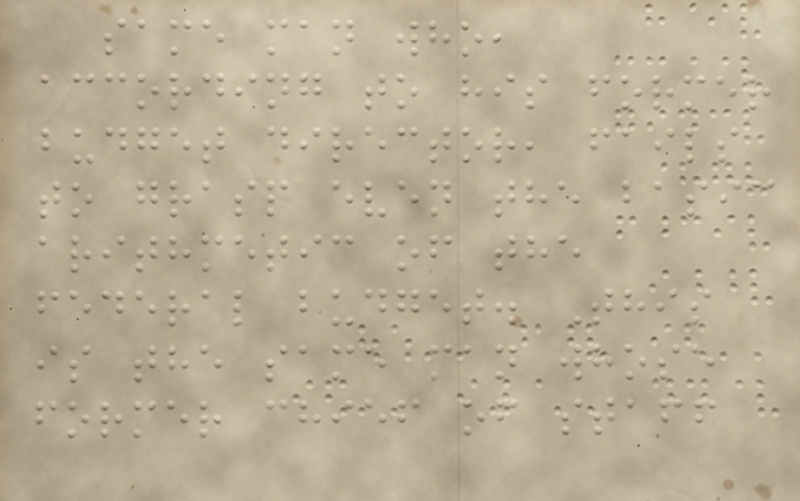same man who,
according to his former
budget director, fails
to grasp even the basic
arithmetic of the
federal budget. This
is the same man whose
former chief of staff
